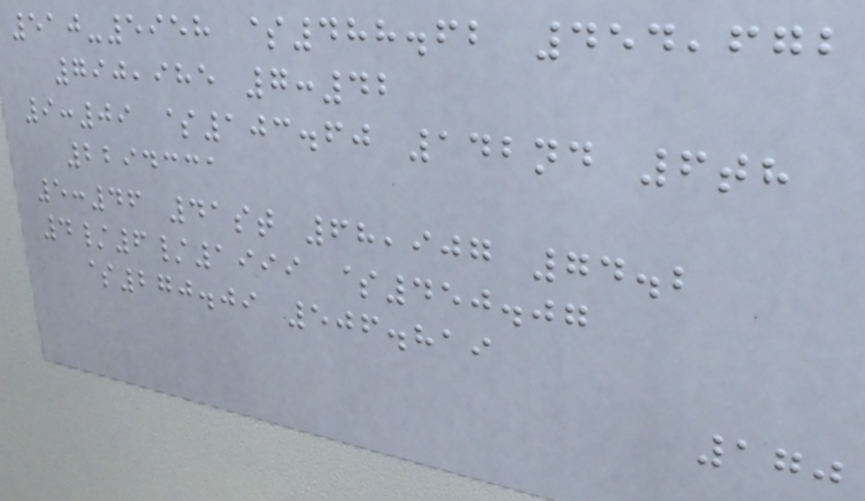510-5958 $488.62 454,672
790,985 7:42
9:09 $103.60 142nd 6th
2294331
5:46 41st 68,907 74.2
4/6/1999 $450.07
$270.09 506.819
170
